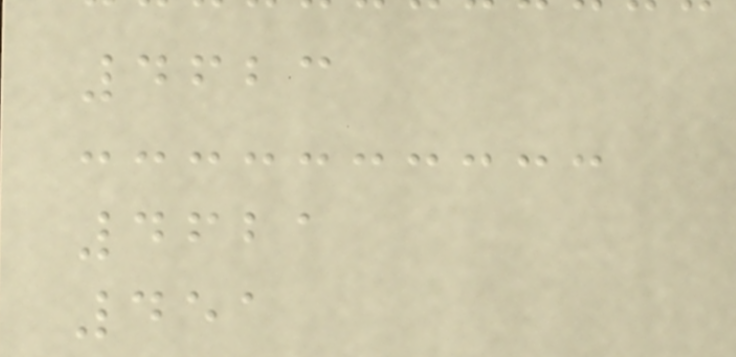4623
4621
451
